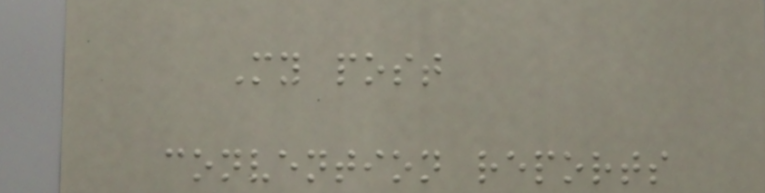My post
convention reports
